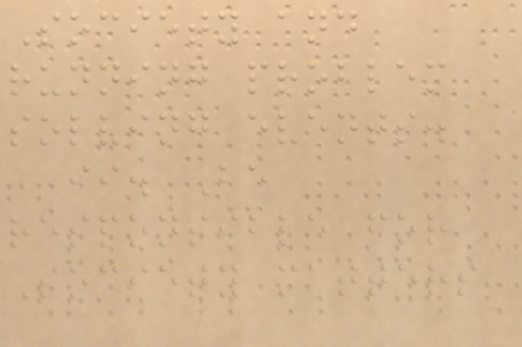Society and
running problem
solving events.
ii. Be
responsible for
Society matters
